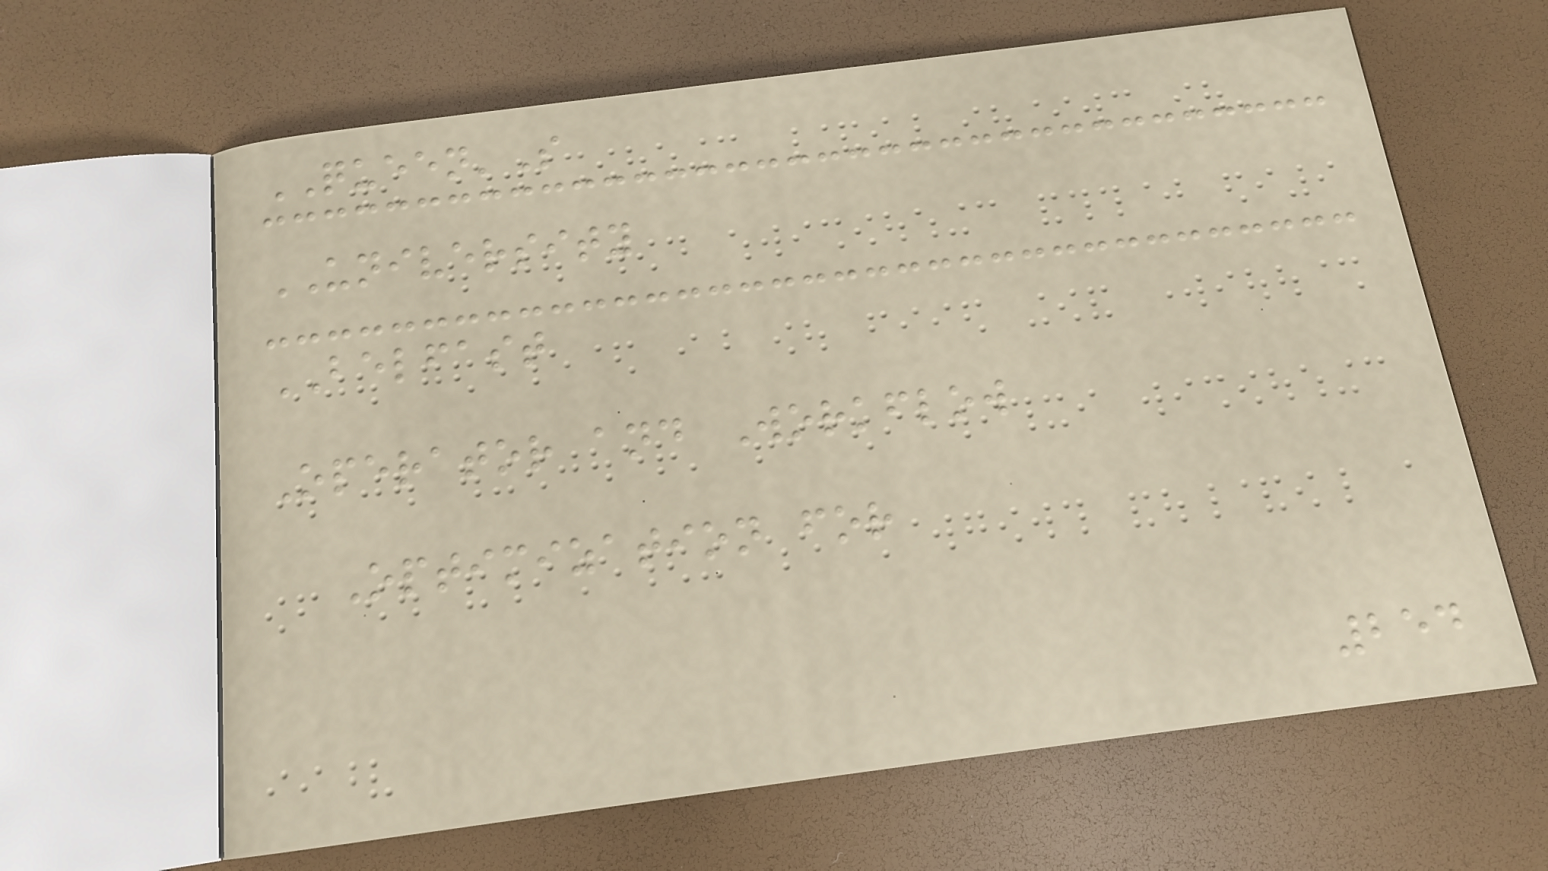QUEEN'S
UNIVERSITY
BELFAST
Operator and Workflow
Optimization for
254
